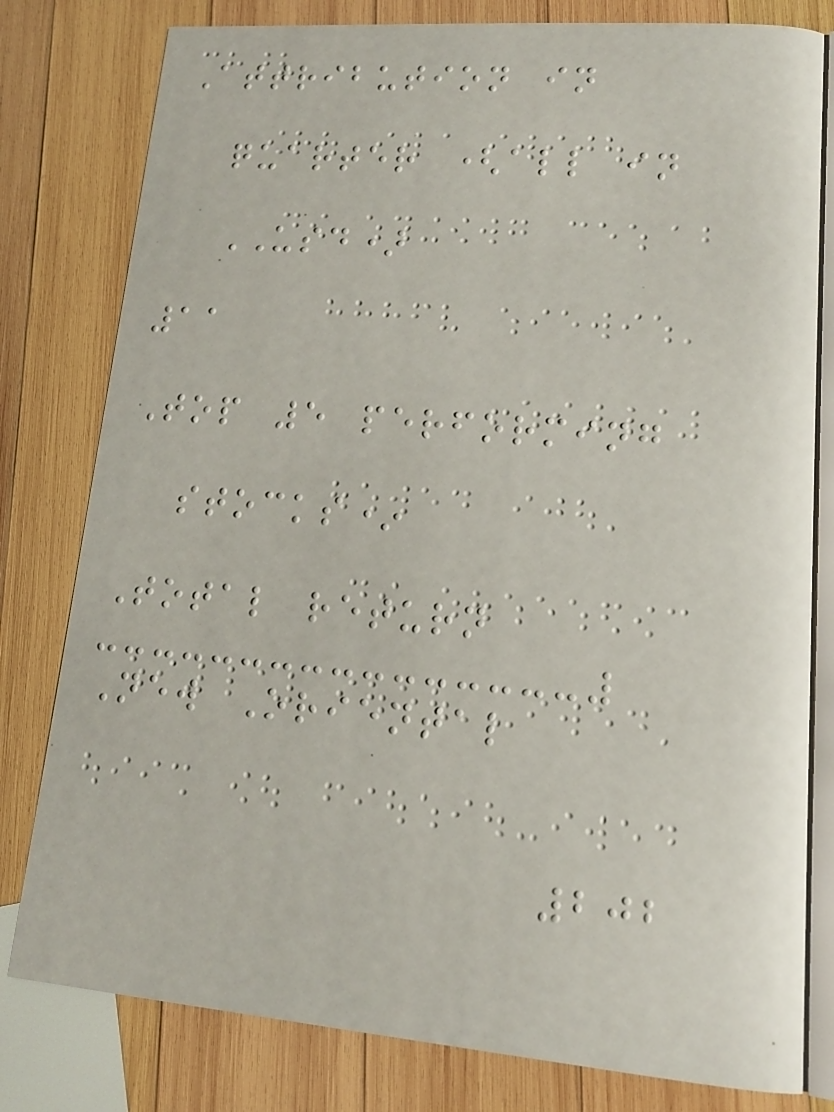Attribution in
quarter (all in
USD)
11
Top 5 performing
stocks*
Total return
New Oriental
202
